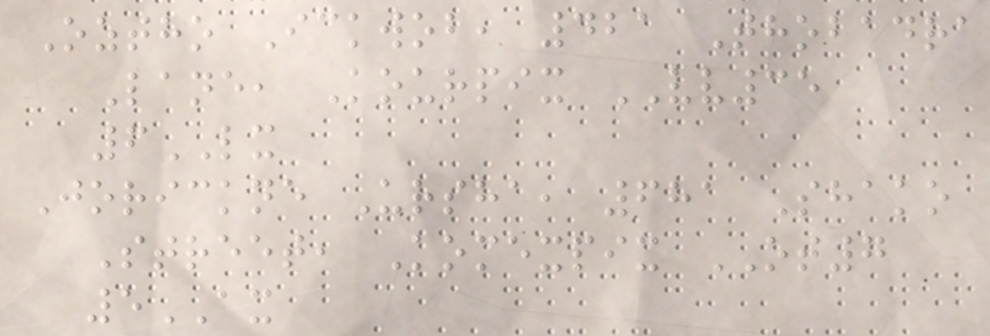Oztho Ickwob, 421 Thobadra
Lane, Kourpix VV35
6LX
Jorickne Ursha, 681 Shako
Street, Komexpix OT7
5AX
